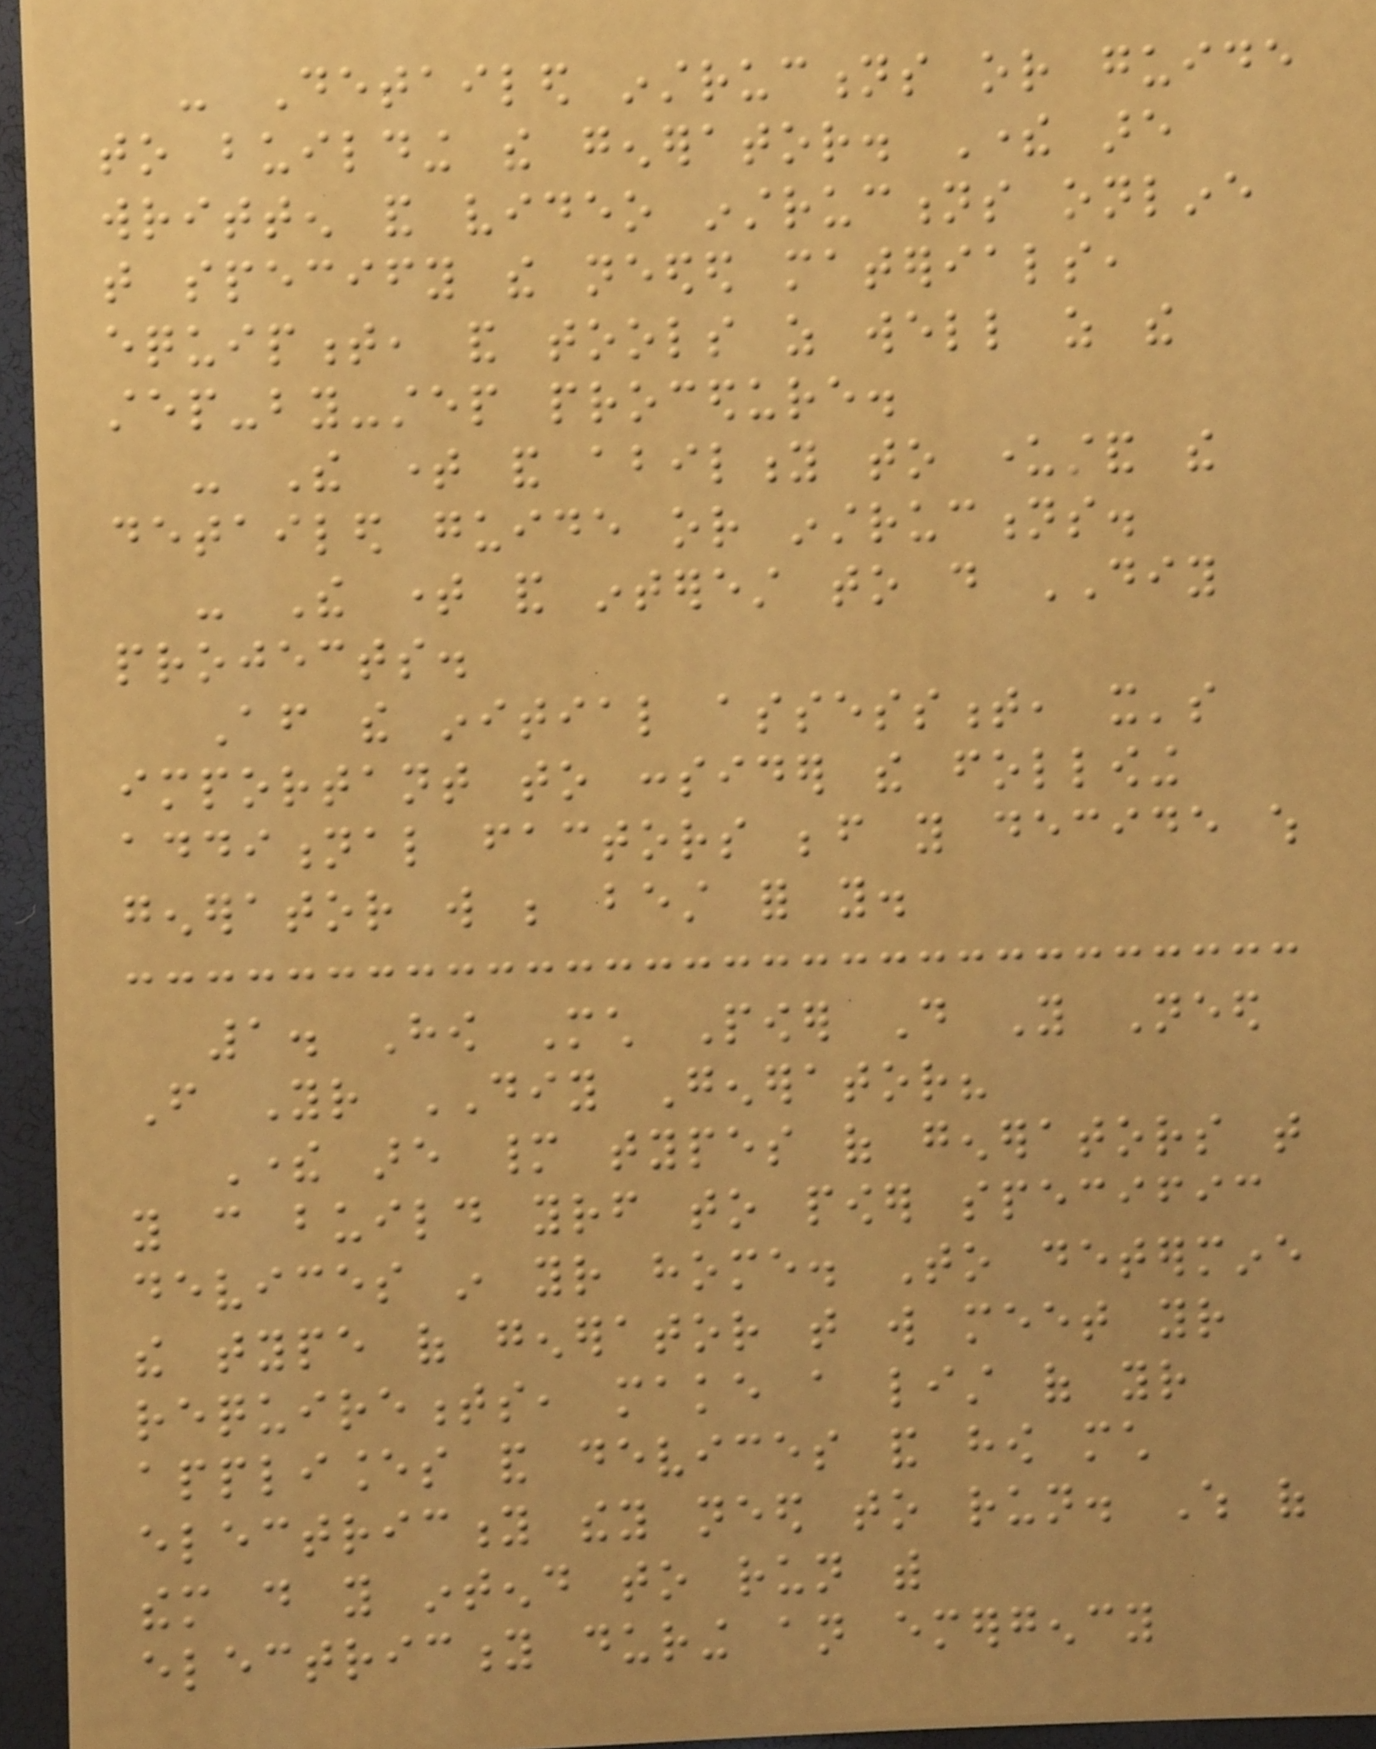- Detailed instructions or guide
to building the generator. There are
written and video instructions online
that specify the needed materials,
equipment, and tools as well as the
step-by-step procedure.
- The time and ability to understand the
detailed guide or instructions.
- The time and interest to do DIY
projects.
After the initial assessment, it's
important to consider the following
additional factors before you decide which
generator will be best for you.
1. How Much Power Do You Need
From Your DIY Generator?
There are many types of generators that
you can build yourself to power specific
devices in your home. To determine
the type of generator that will meet your
requirements, make a list of your
appliances and devices and how much
electricity they need to run. Which of
them do you intend to run with
electricity during an emergency
